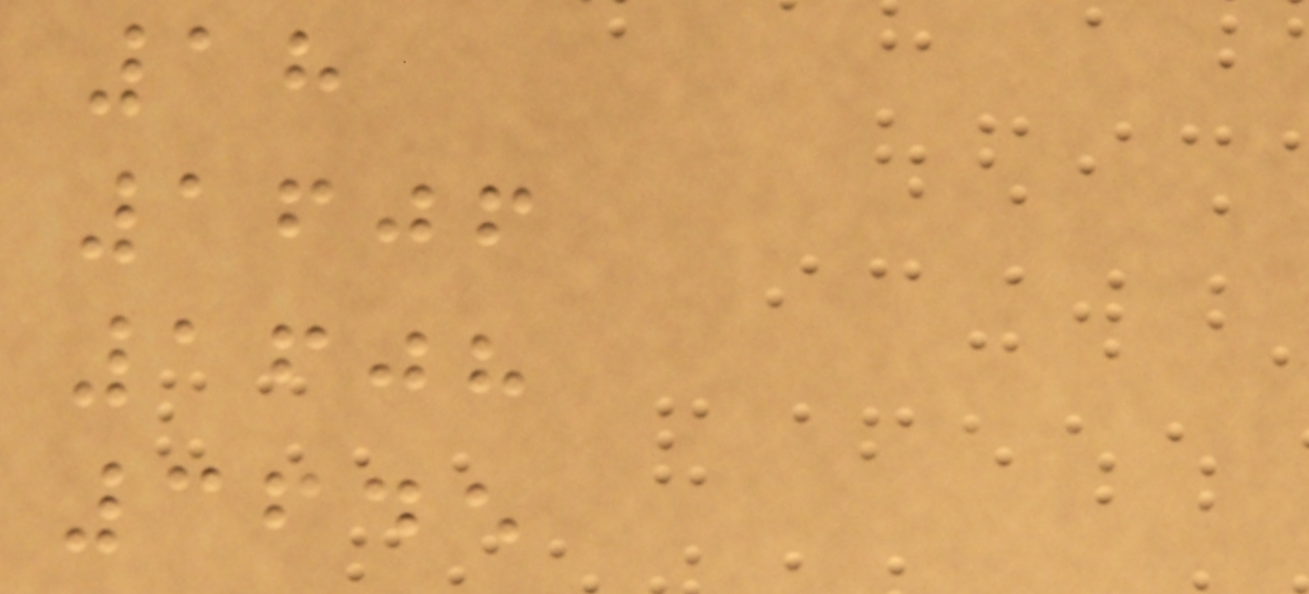18
1606
1608
3645
